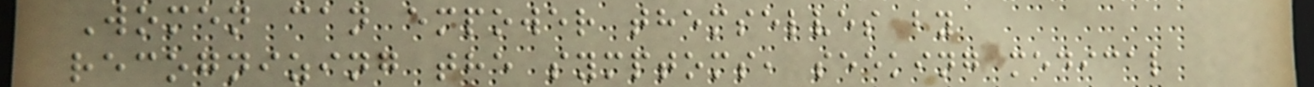Women can empower themselves by
recognizing the symptoms, seeking medical
